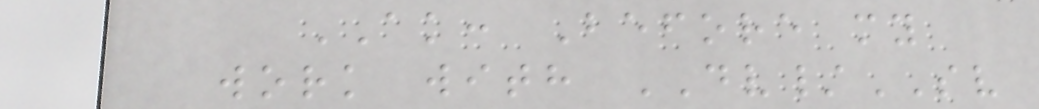AK: Before my
work with DV/SV
